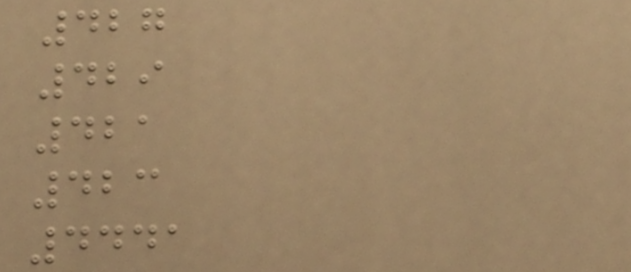427
429
421
423
4441
